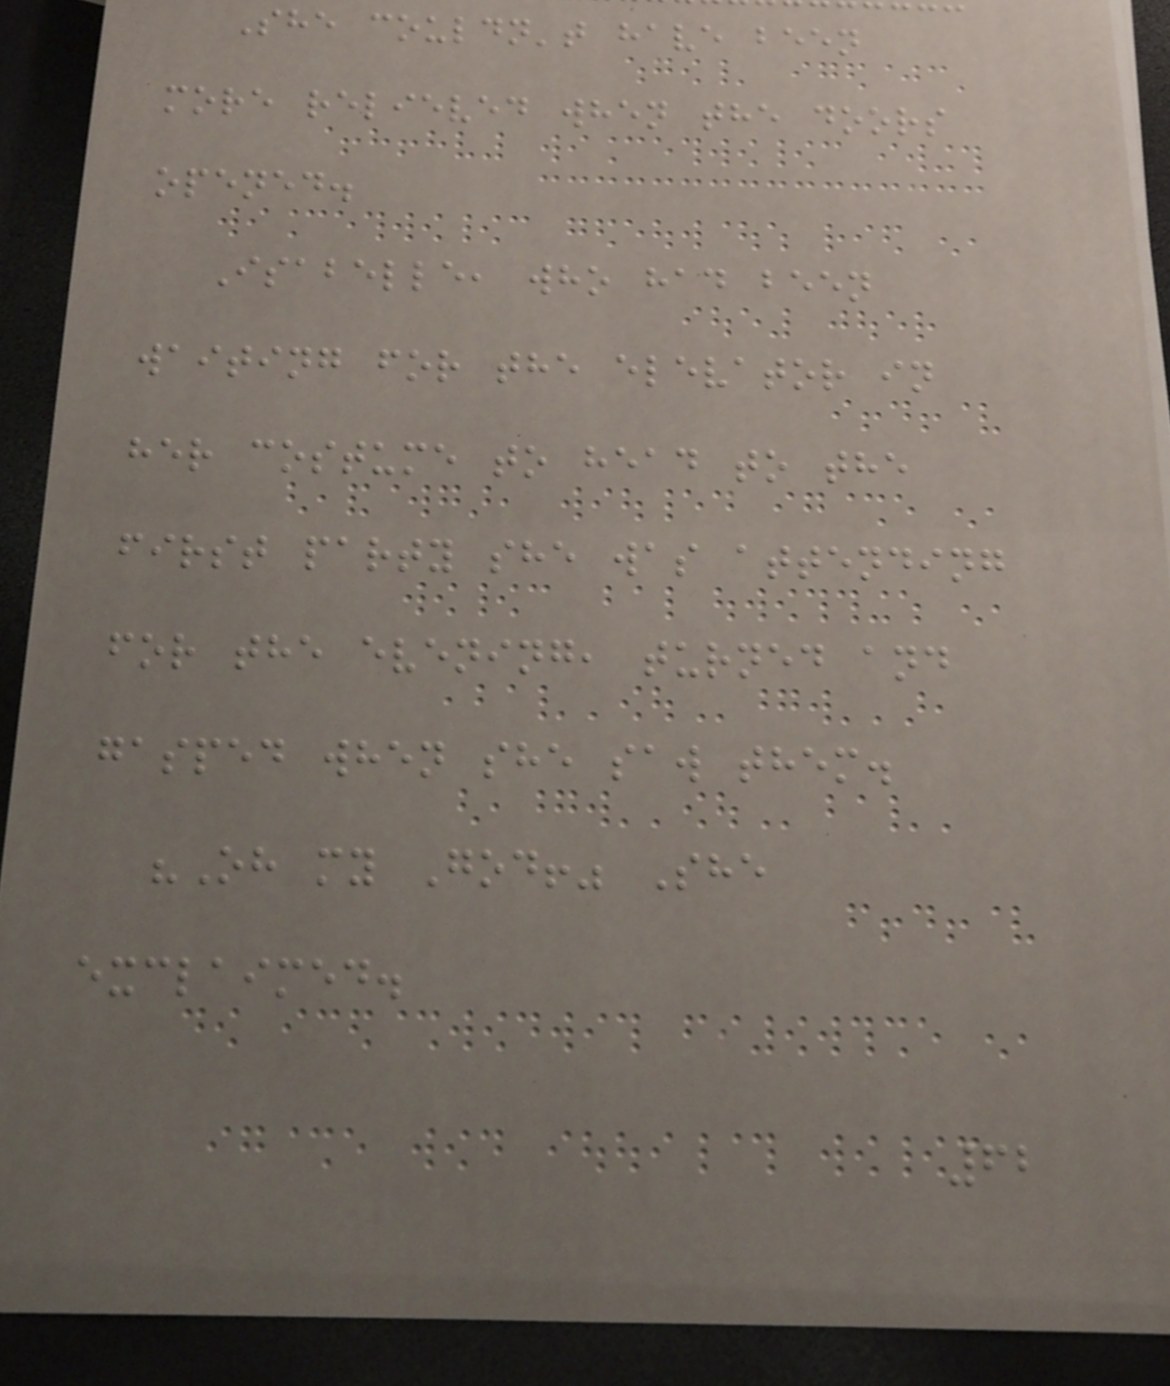She couldn't have been
more relieved when the doors
opened.
Isabelle, who had been
waiting for the elevator in
her costume to head to the
first party she was attending
for the evening, turned and
gasped when she saw them.
"Oh my God!" She
exclaimed.
62
